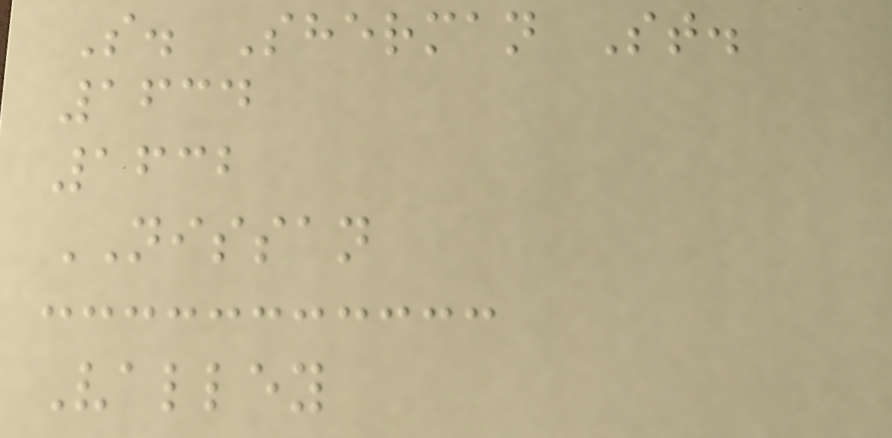S. Sherman St.
1634
1632
NISSAN
Valley
